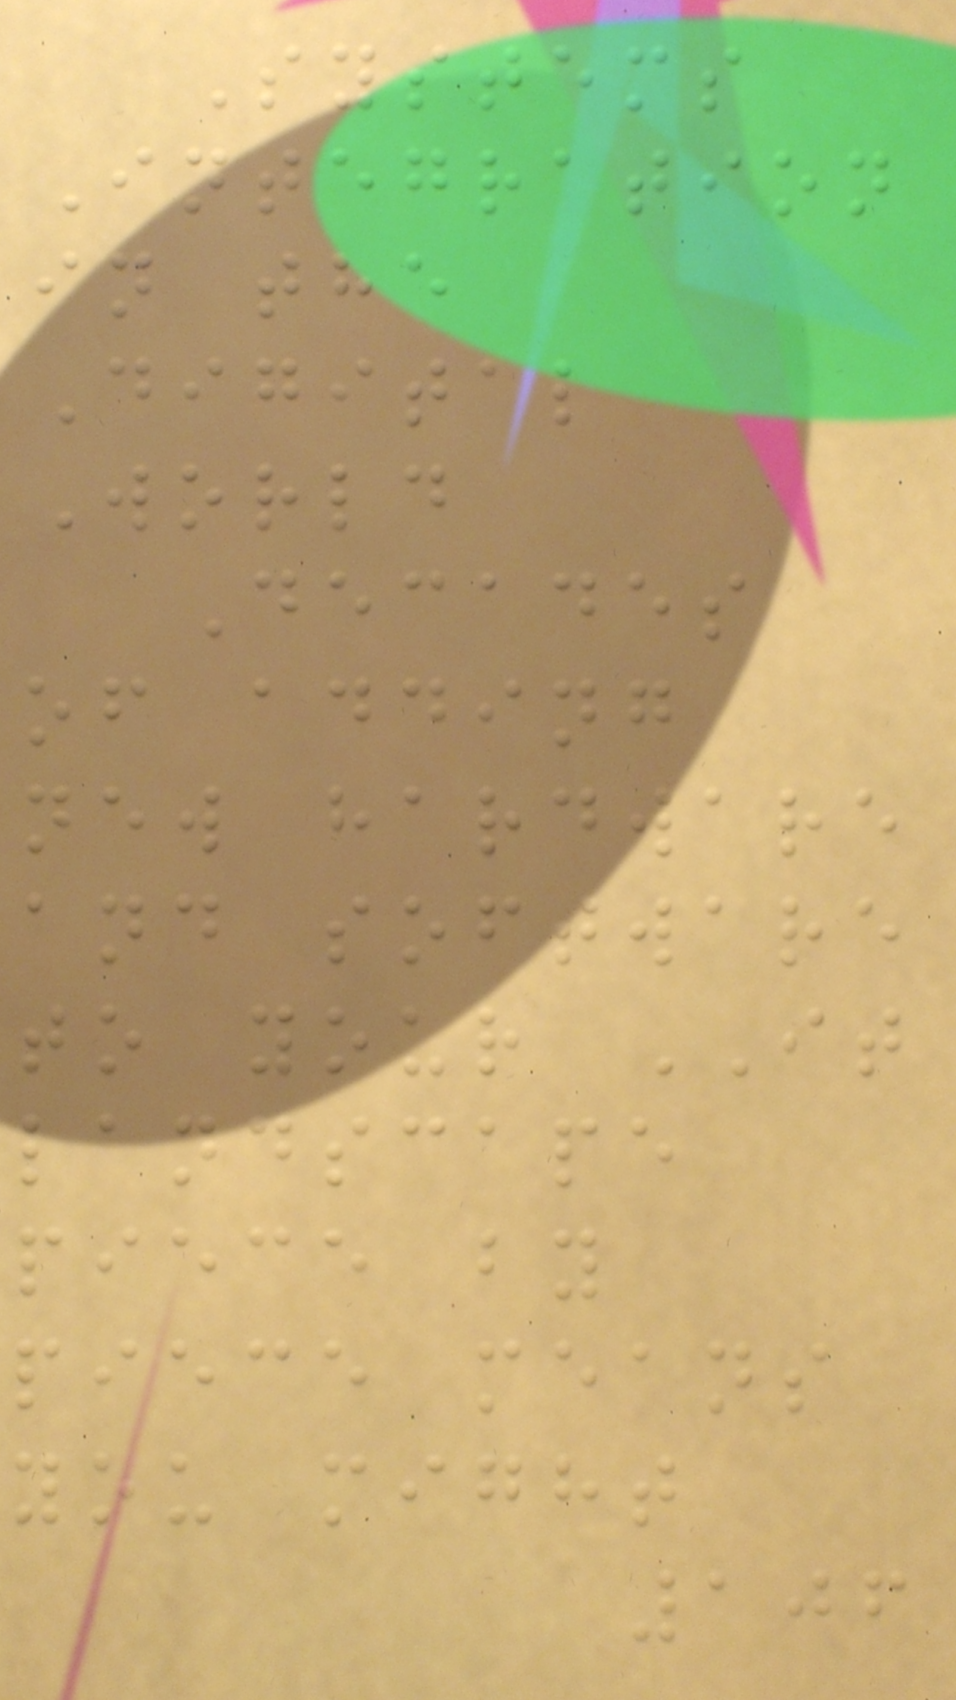Systems
Integration
in the
Digital
World
Decades
of adding
new hardware
and software
to your IT
landscape
piece by
piece means
you might
106
